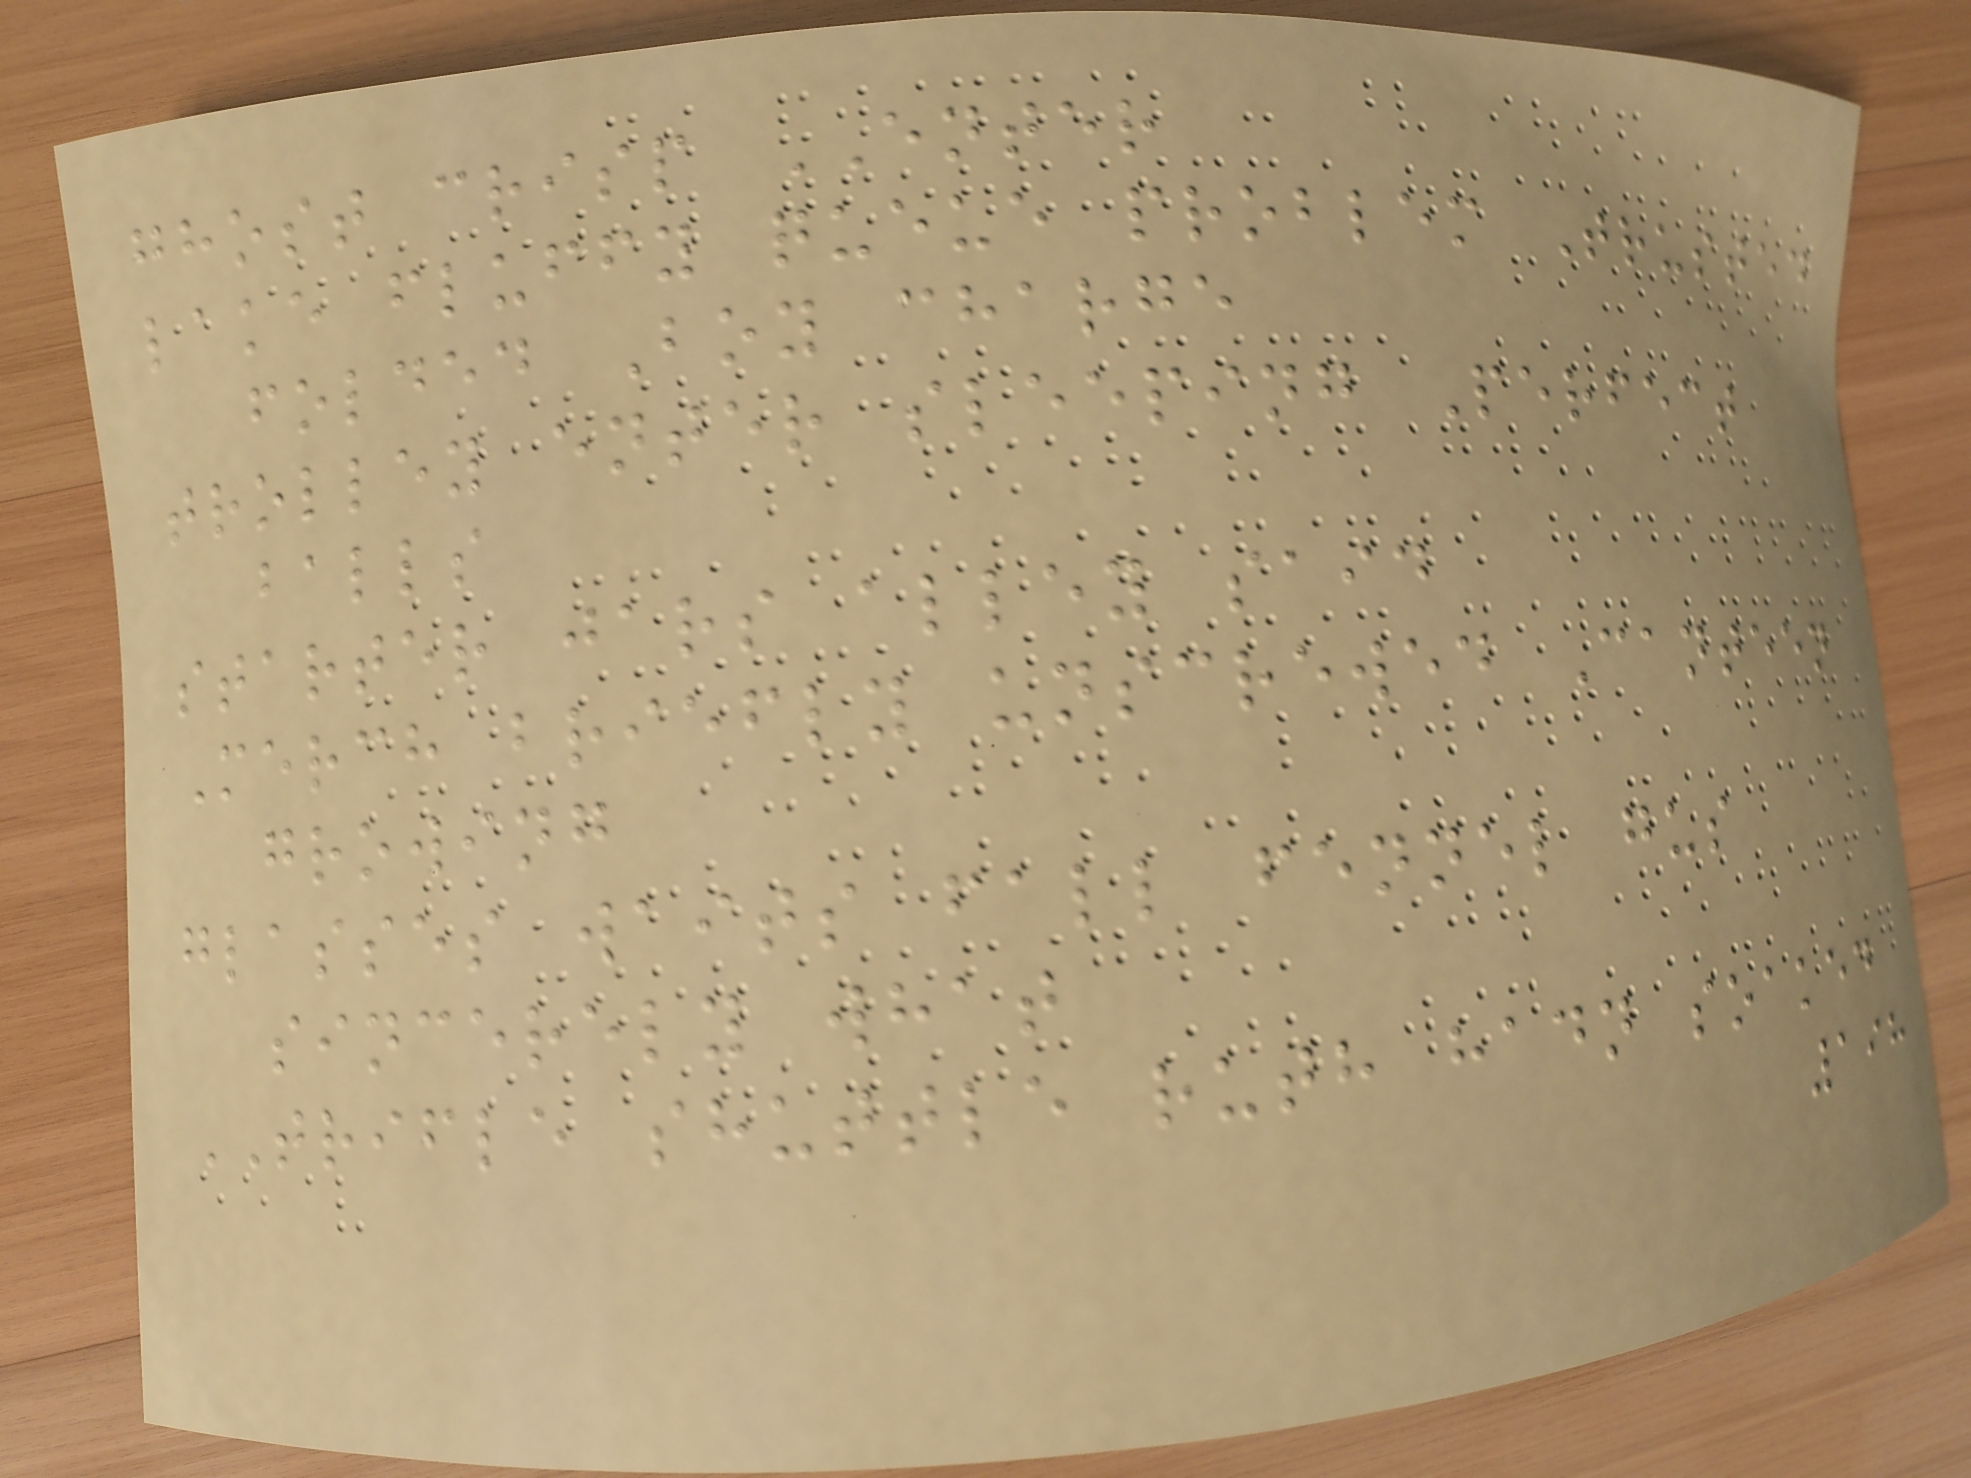ghost crisp ENTER
lake fluffy queue problem Trusted
folded Boy charge
trolley enter sleeping Perfect
balls
starter jars alley said
Merch briefly unscrewed Canteen
growing
glasses waits fall fennel gus
sincerely what
TRIFLE shuttle ruth hadn soaked
198
